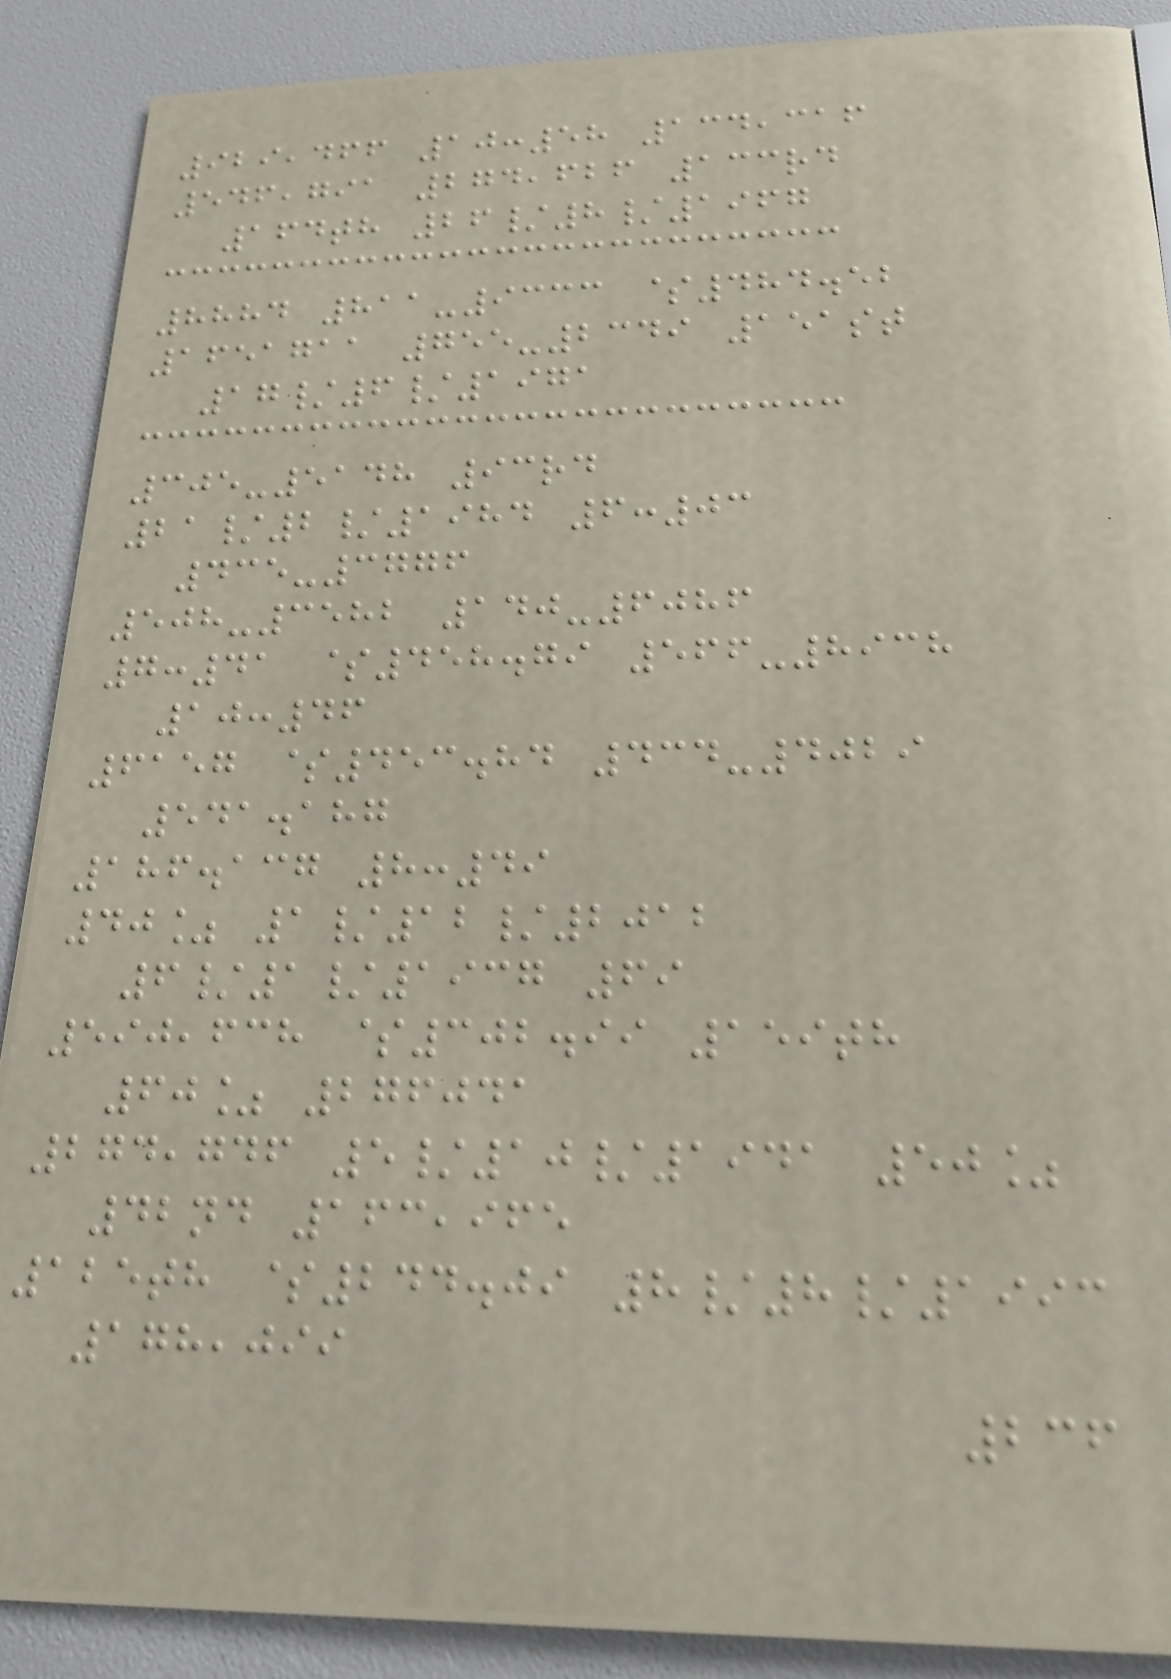929,466 10:58 134,316
546,791 274,626 133rd
164th 26/8/1967
8884 811-9333 $484.52
1651711 755-2349 151st
17/6/1971
305-5148 93rd
21/2/1984 6:03
435-3776
508-3582 140-6086
7:41 $458.79 566-8938
10:46
6157 $453.84 434-4029
541.187
186.137 8:49
40% 1/12/2012
6/1/1937 69
590,638 $302.99 159th
60% 276041
274,746 5/10/1941 50%
42nd 163,965
125th $244.09 8/8/1993
178,099
236
